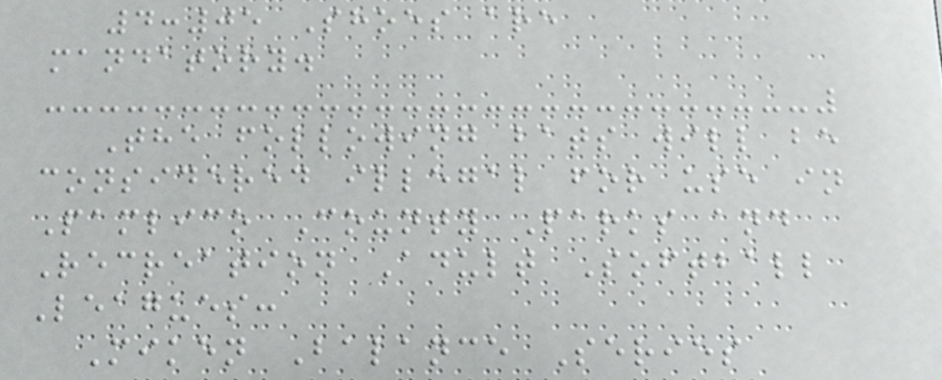4:05 Shoes are
mandatory.
The following bats will be
considered illegal for use in
Pamlico County Parks and
Recreation Adult Softball
Leagues:
Miken Balance Series
